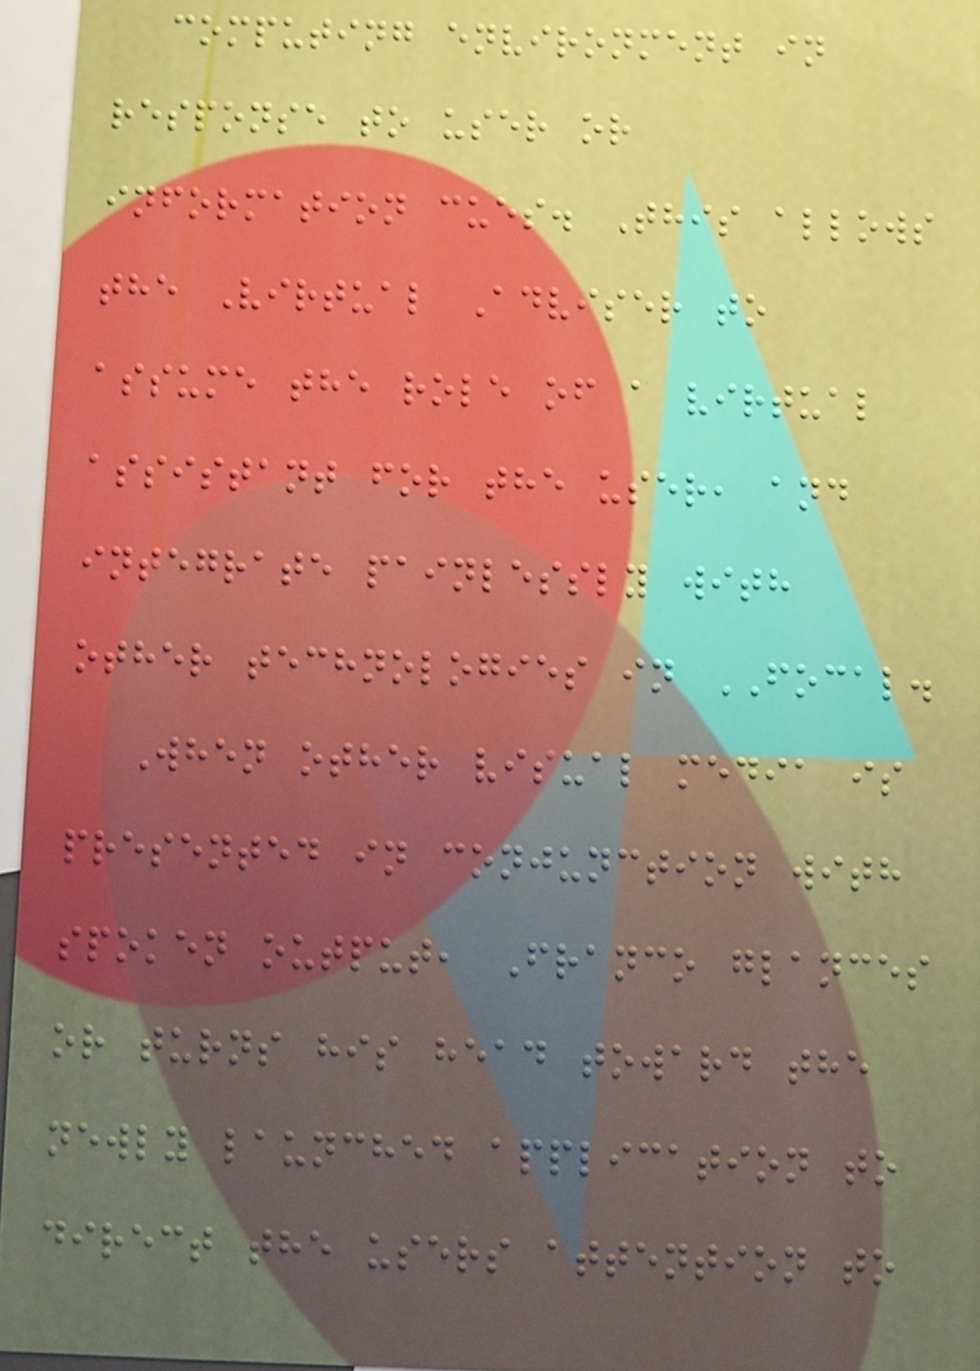computing environment in
response to user or
information cues. This allows
the Virtual Adviser to
assume the role of a virtual
assistant for the user, and
integrate painlessly with
other technologies in FOCAL.
When other visual media is
presented in conjunction with
spoken output, Franco glances
or turns his head toward the
newly launched application to
direct the users attention to
